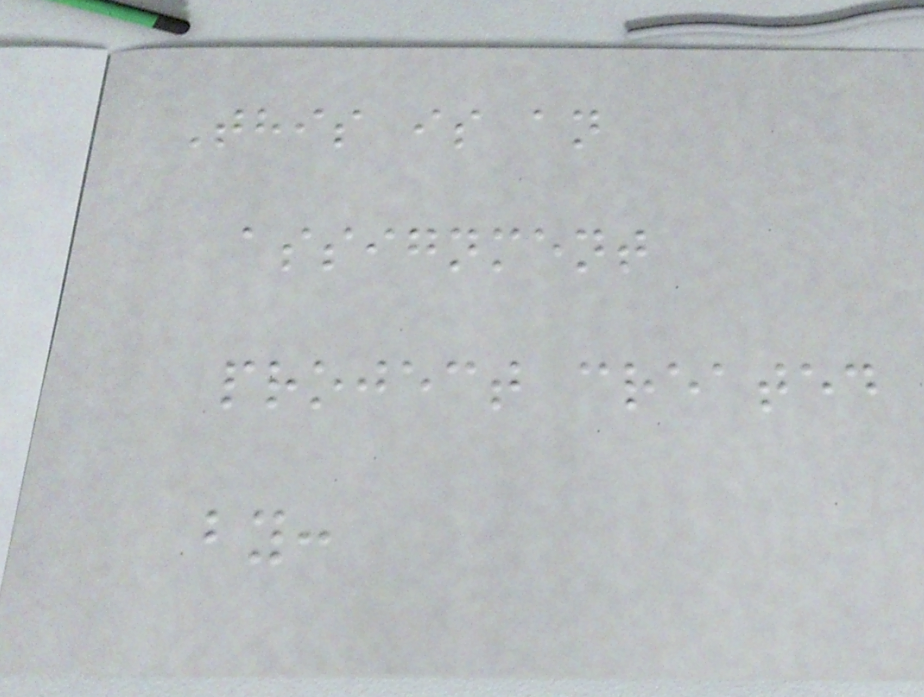This is an
assignment
project created
by:
